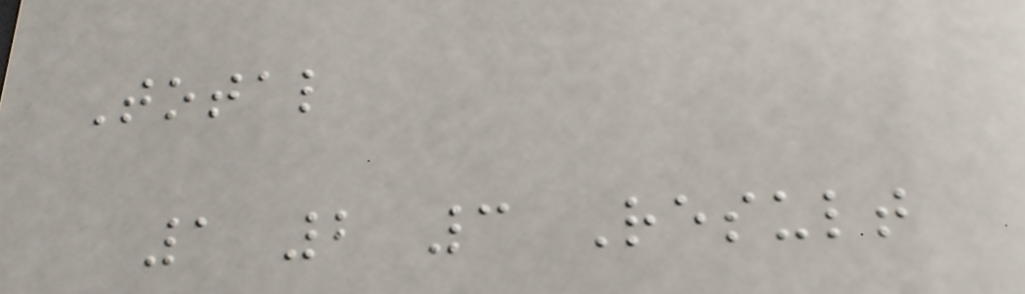Total
1 2 3 Result
